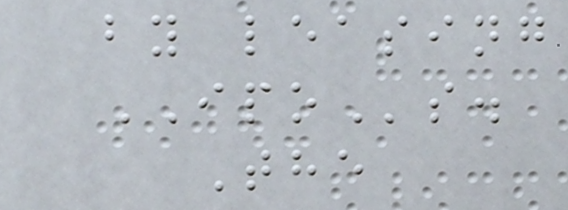by leasing
IPOs.
The
